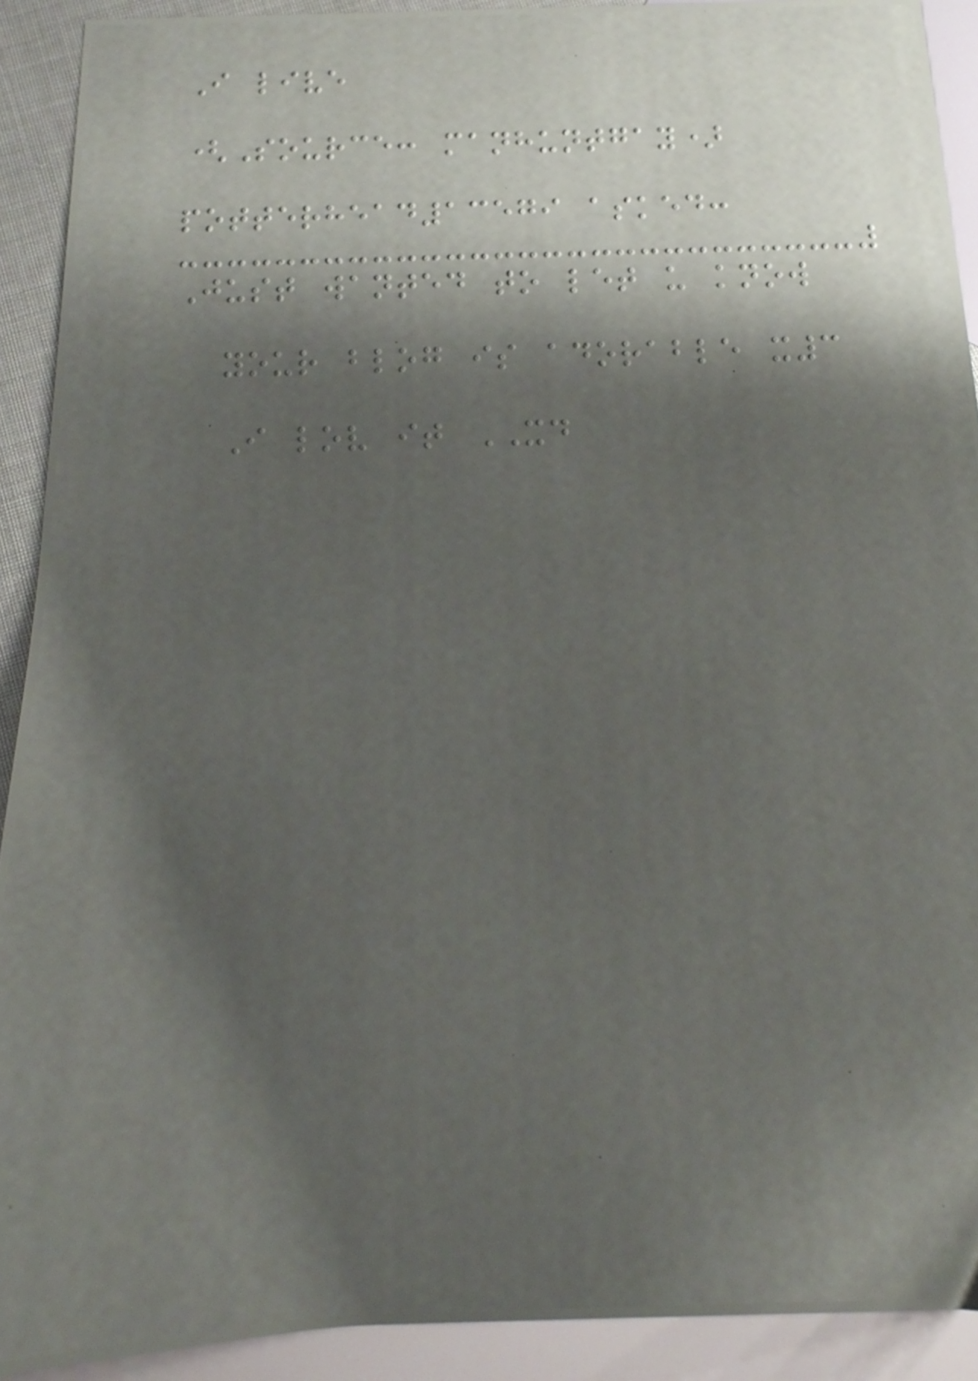I live
(Source: manhuntgay)
potterhead13579 asked:
Just wanted to let u know
your blog is adorable x3
I lov it XD
